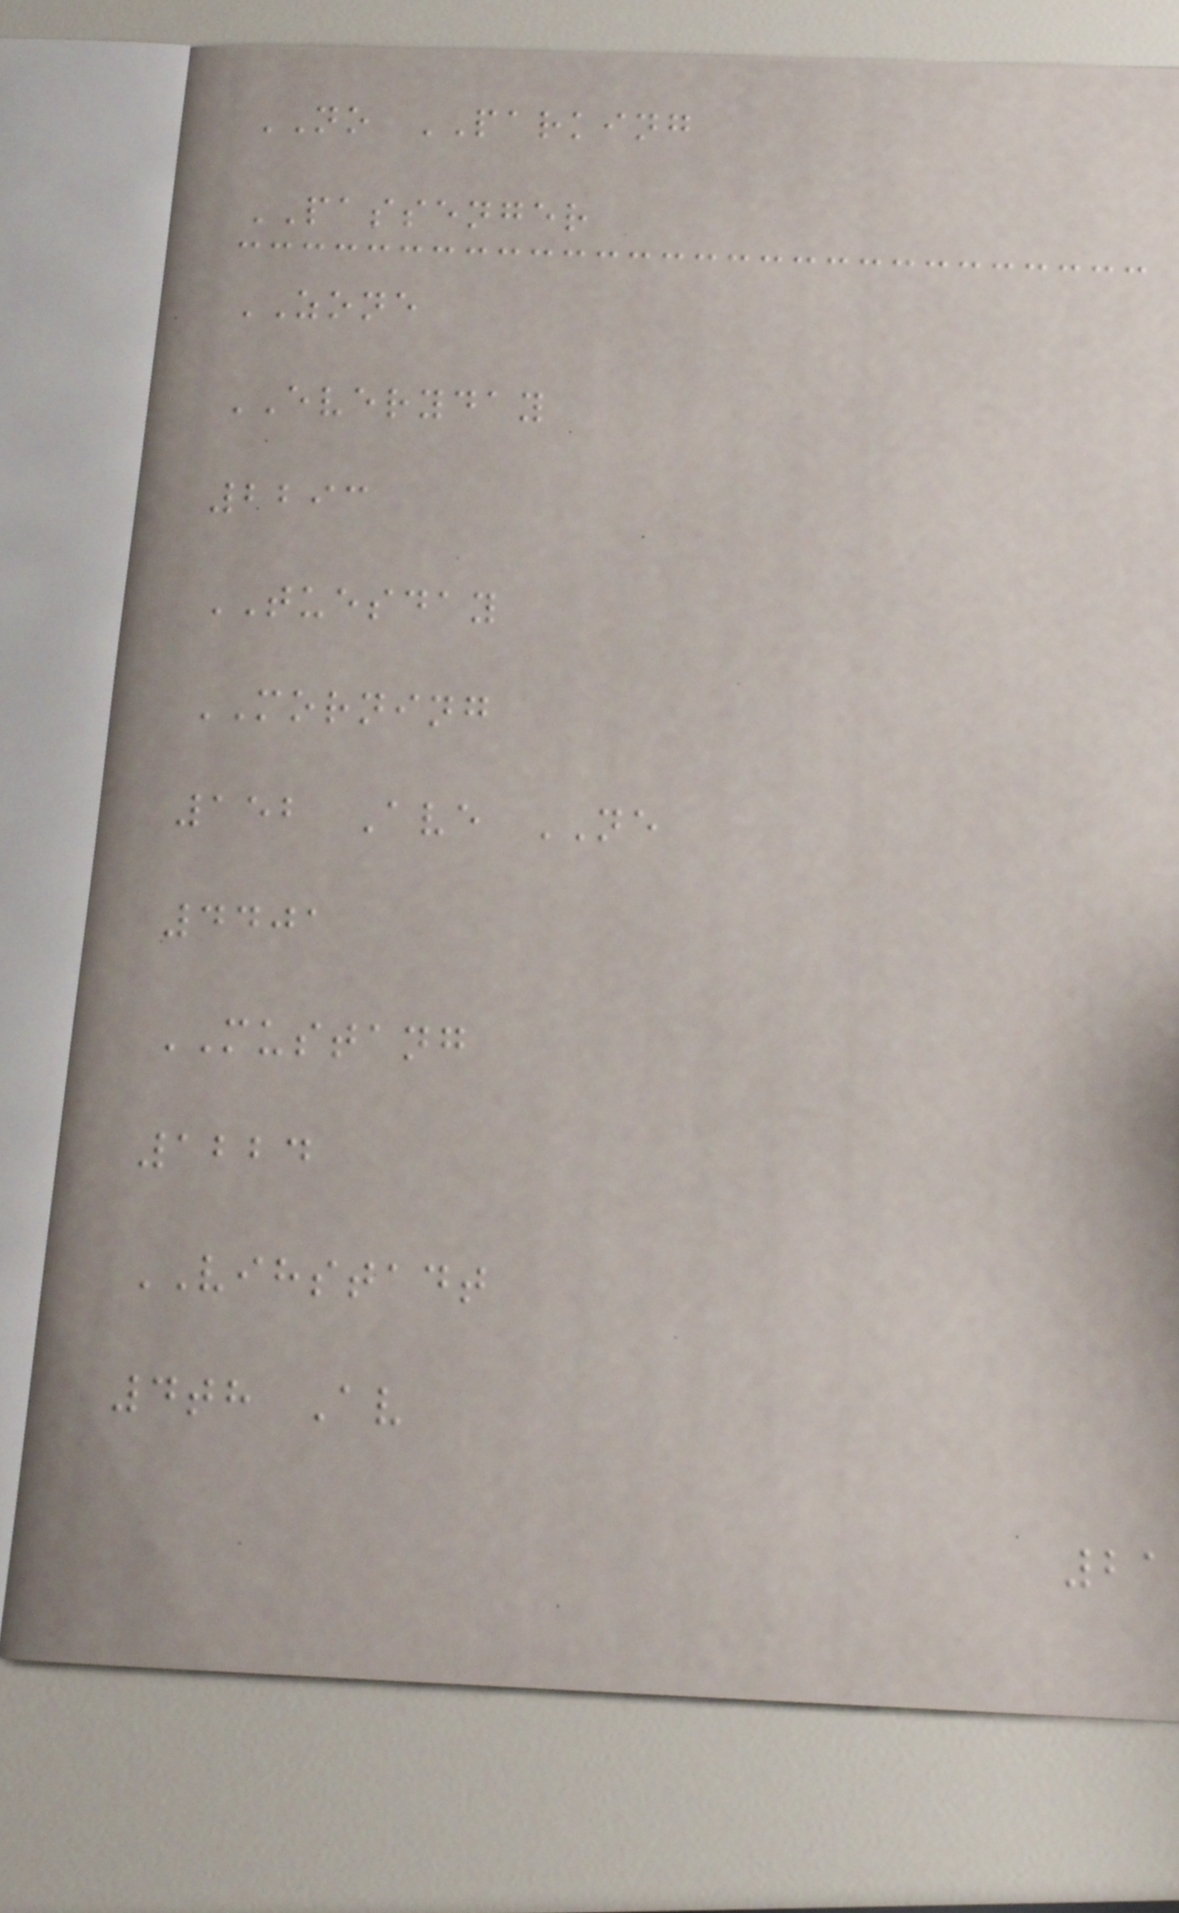NO PARKING
PASSENGER
ZONE
EVERYDAY
2293
TUESDAY
MORNING
152 Ave NE
4401
MUSTANG
1224
VIHSTADT
4th Av
21
